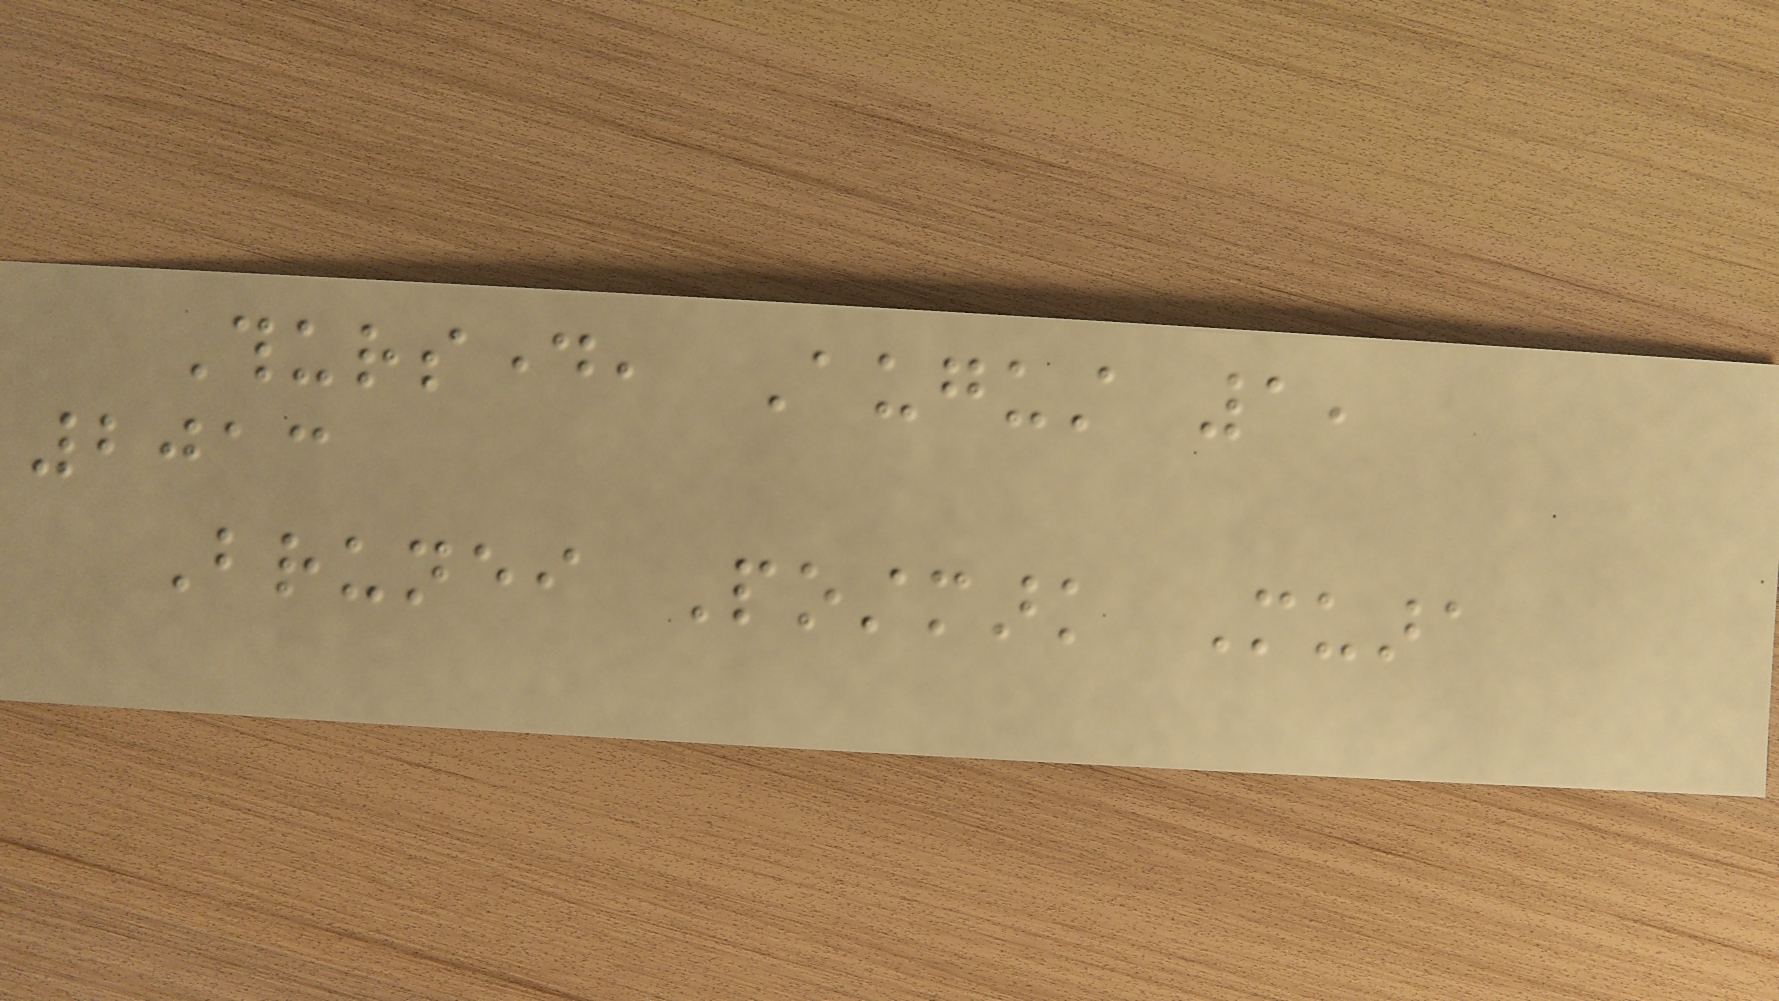Thursday, August 1,
2013
Brunei Postmark Muara
